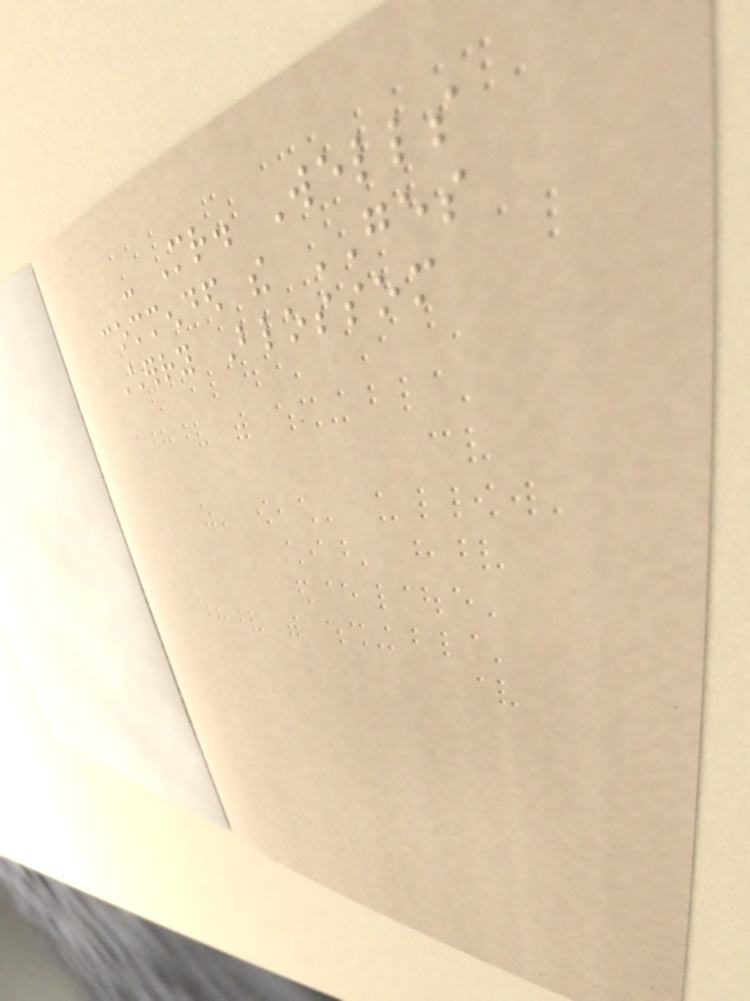- Mr. Wells
commended the GES
Cherry Blossom
